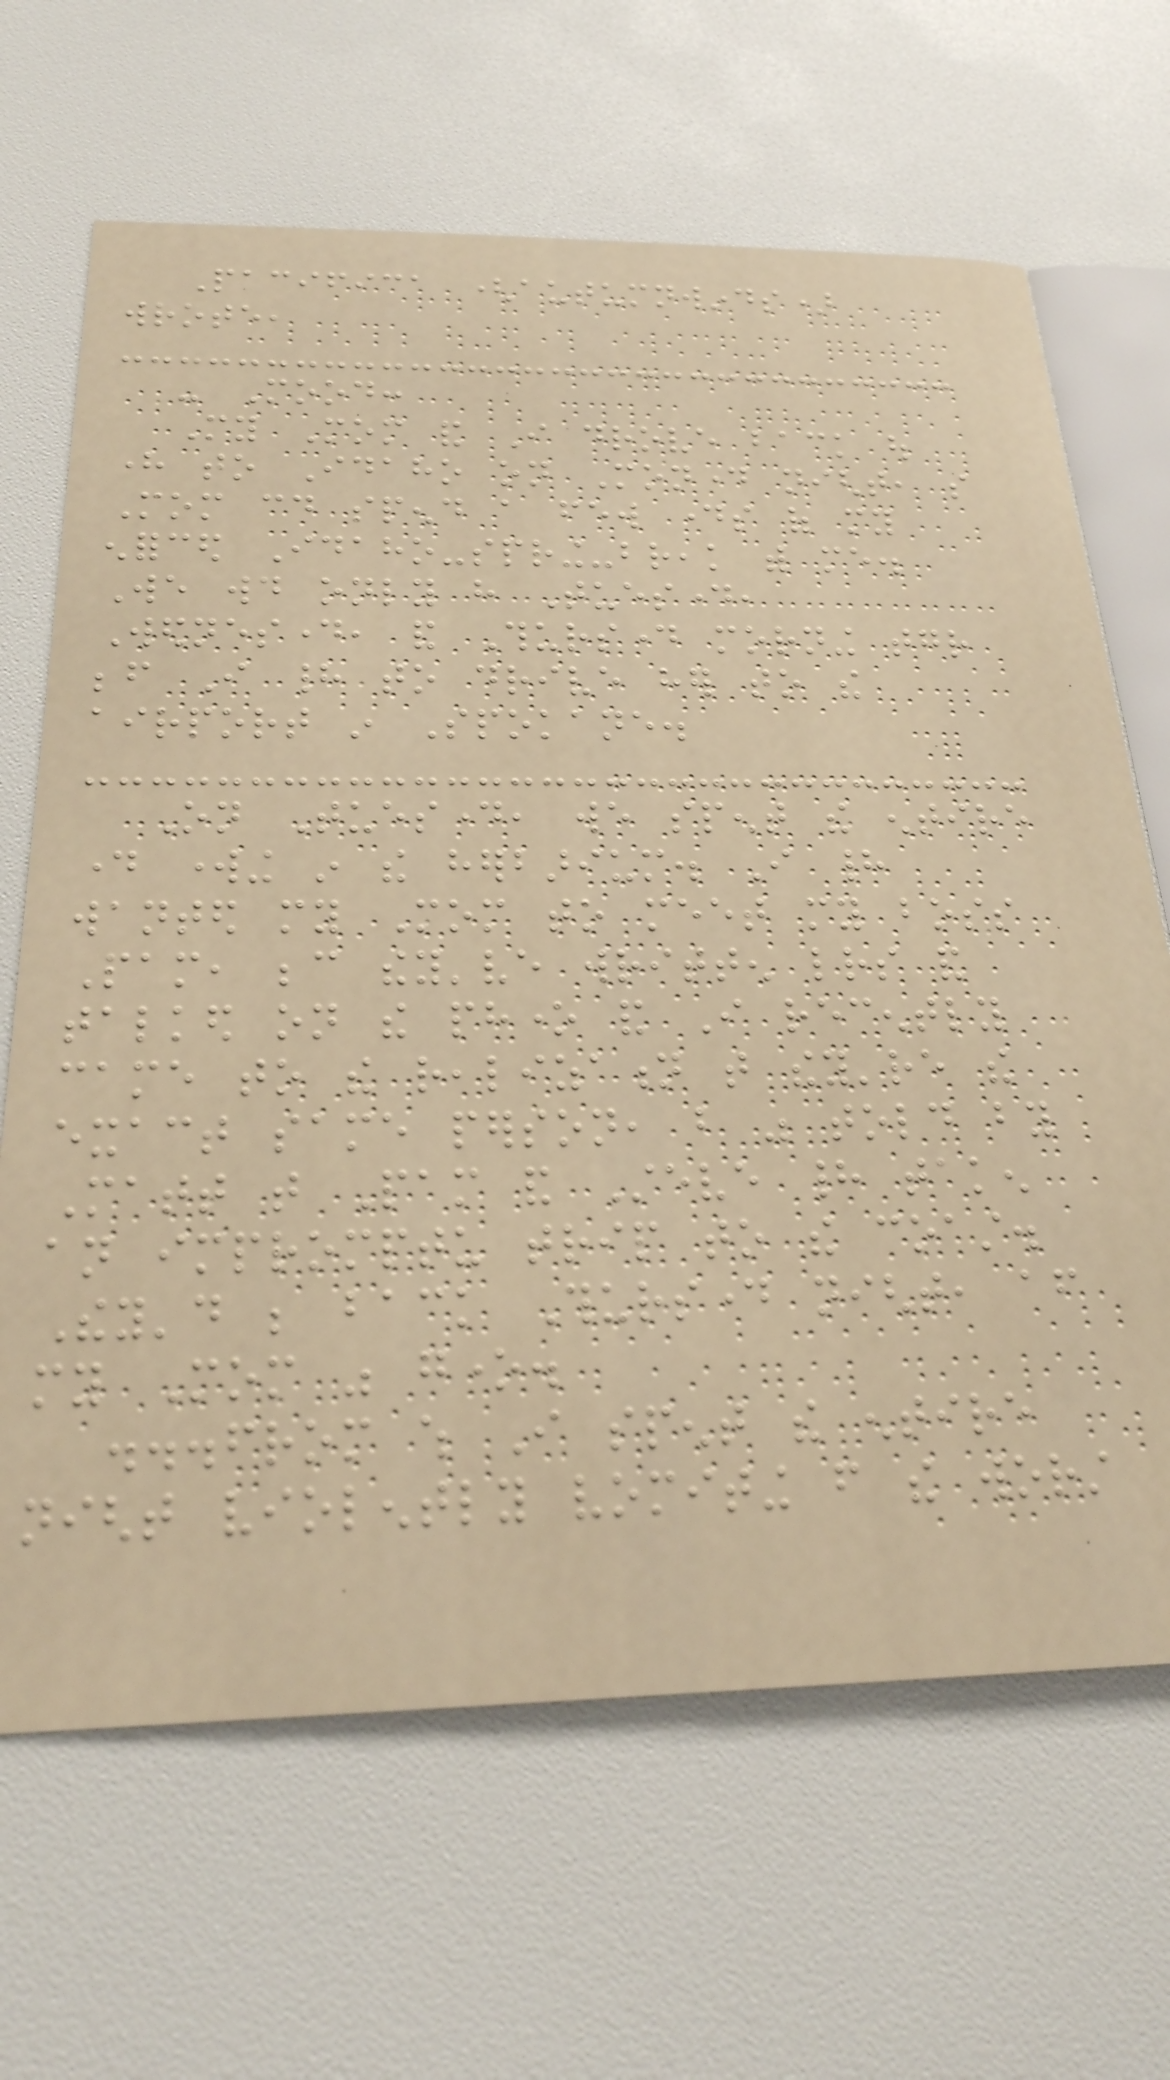Pacifica (autumnwinds)
wrote,
- Mood:
My Mom and I drove back out
here to Idaho on Monday night, so
Mom could spend a few days of my
enforced Idaho-spring-break with me.
We would only have Tuesday,
Wednesday, and Thursday morning together
before I had to drive her to the
airport in Spokane.
On Tuesday, we spent the entire
day working in the herbarium. I had
wanted my Mom to meet my boss
Pam, because they've written letters and
talked on the phone and I recently
came to the realization that they're the
exact same person, but was told by
Matt that Pam and Steve had taken
an impromptu trip to the coast.
They'd be back Thursday night, after
my Mom was gone.
...from which I spent the entire
night violently vomiting from the worst
